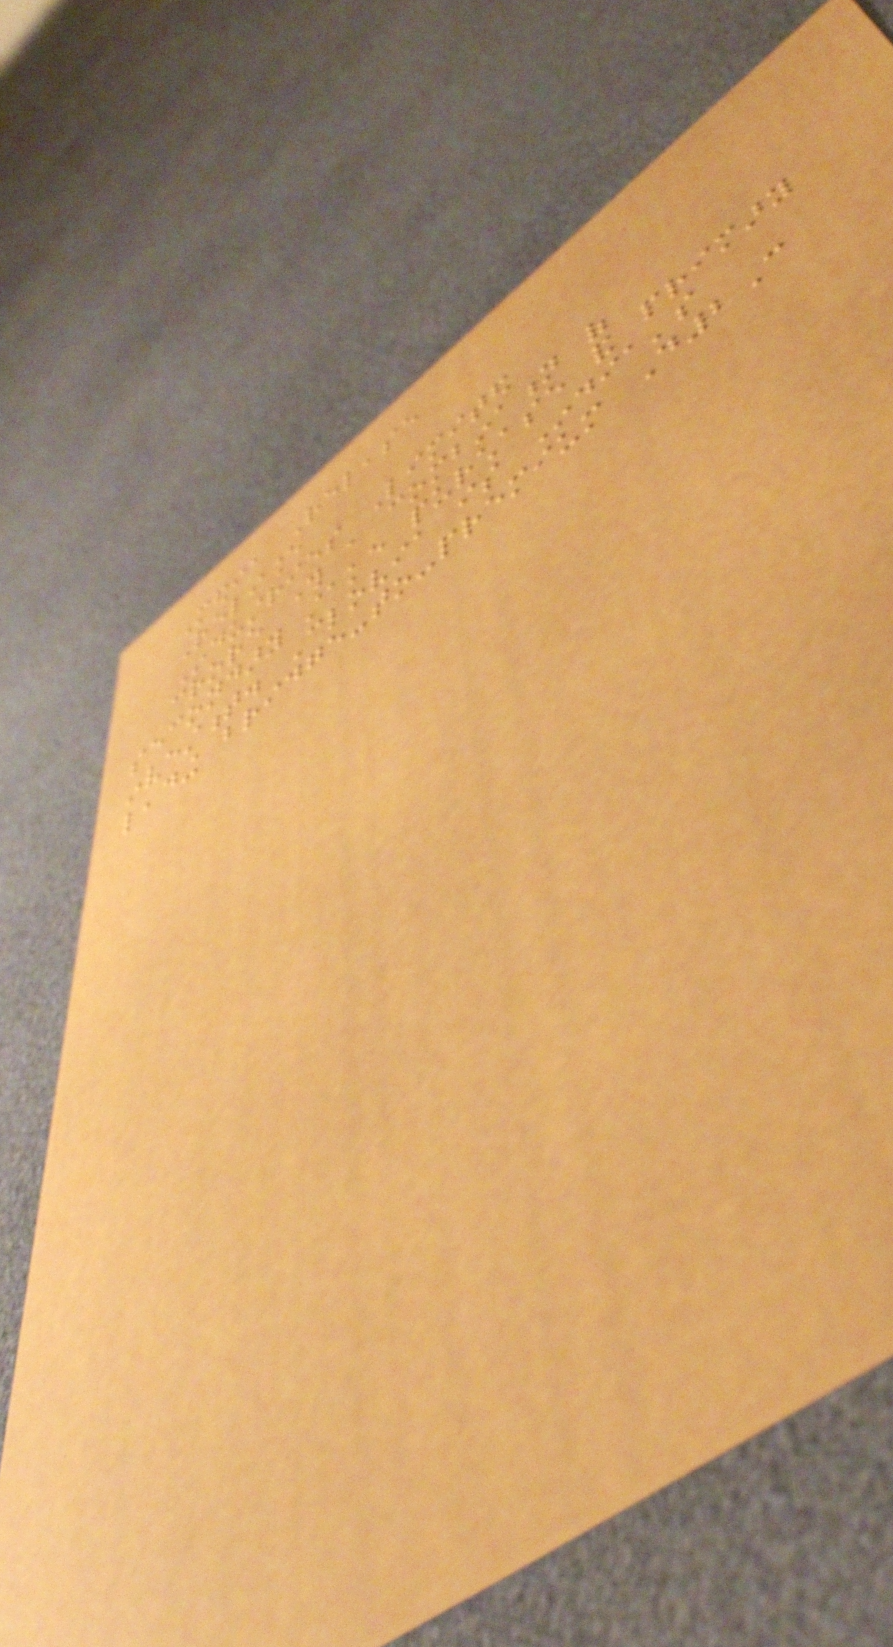Media Release
Reliance
Industries Limited
crore through a combination of
secondary stake purchase and primary
investment. Clovia is India's
leading bridge-to-premium D2C
